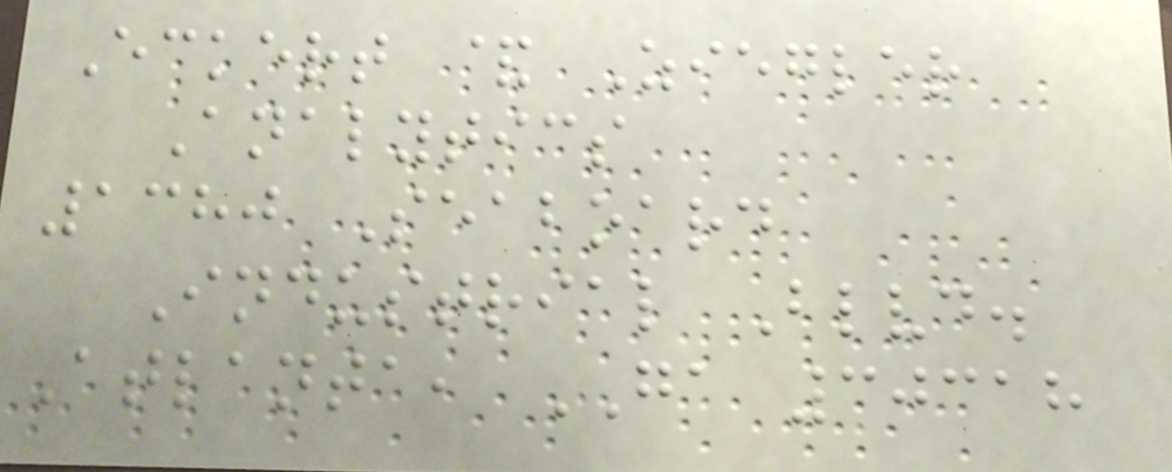Eckert & Ziegler
Analytics
1380 Seaboard
Industrial Blvd.
Atlanta, GA 30318
